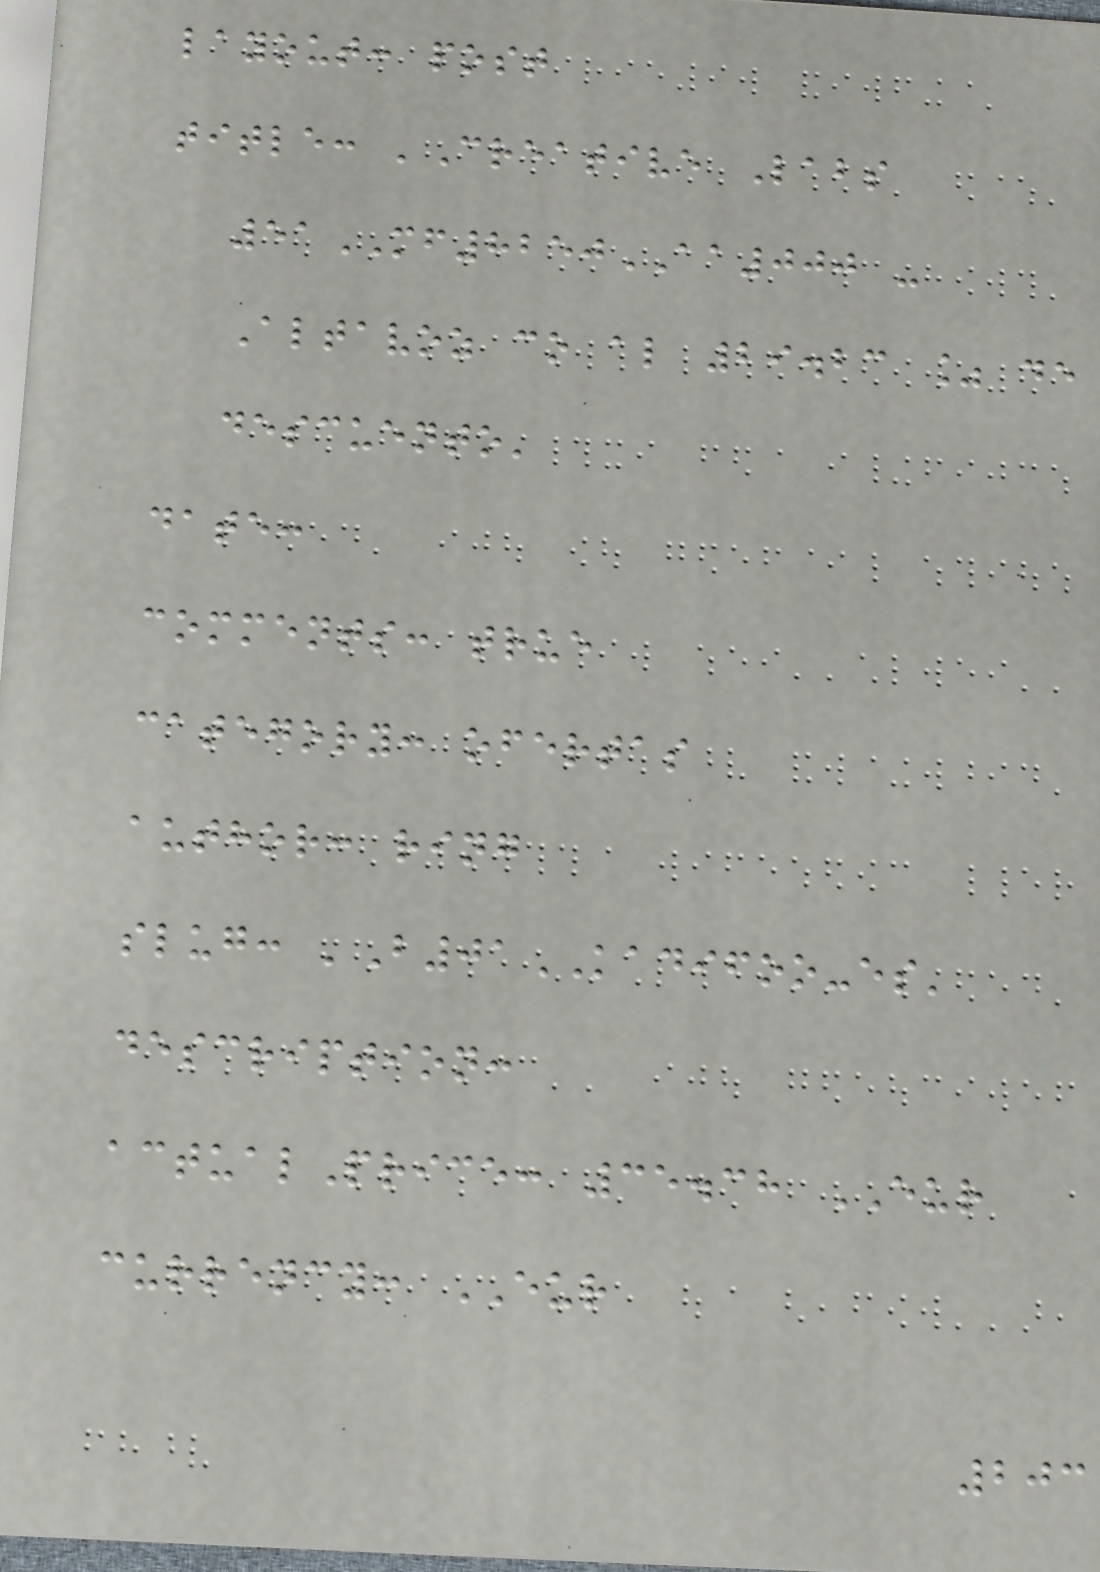layout: post
title: 'Creative Labs
51MF8250AA000 -
Altavoz co al 29.23 % de
descuento'
date:
comments: true
category: ofertas
author: ring
slug: 'B01KADIFOO-es'
description:
actualPrice: 35.38 EUR
currency: EUR
203
